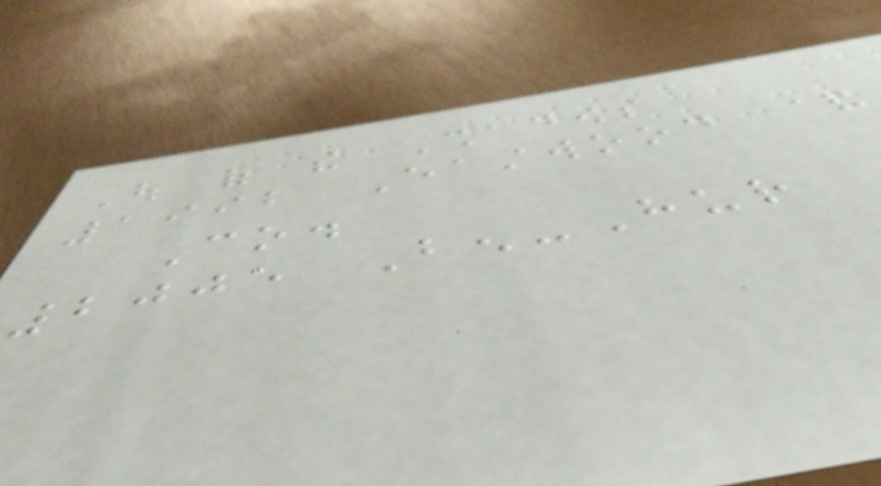Out of the Shadows
1992 Eastwood &
Co.
2005 Ben-Hur
